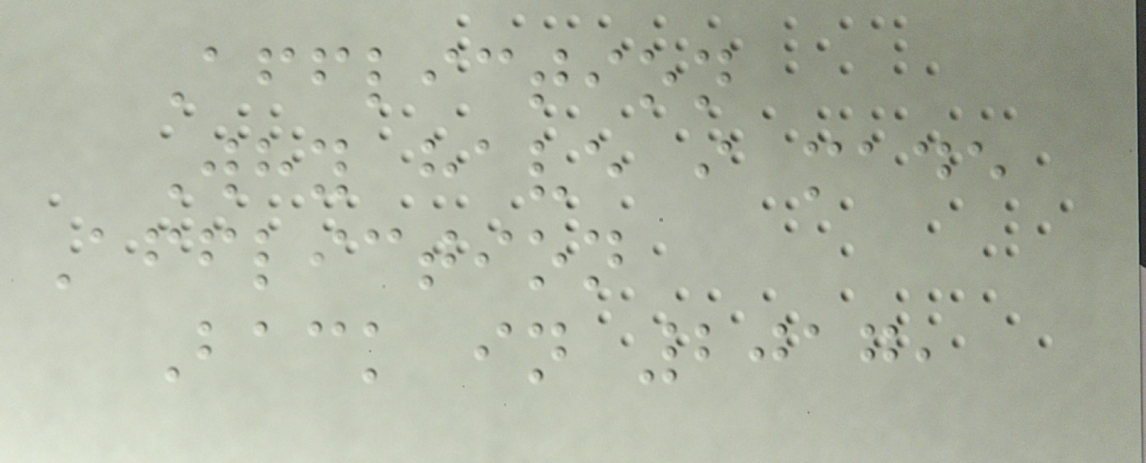Affliction
Why have i made
Affliction
Back in 2017,
